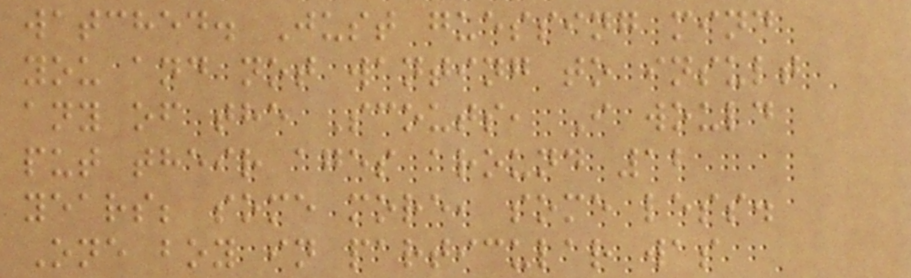watched. Just guessing mind
you and not wanting to insult
any of the Scouts, I would
put their ages around 12
years; some more, some less.
One boy in particular was
